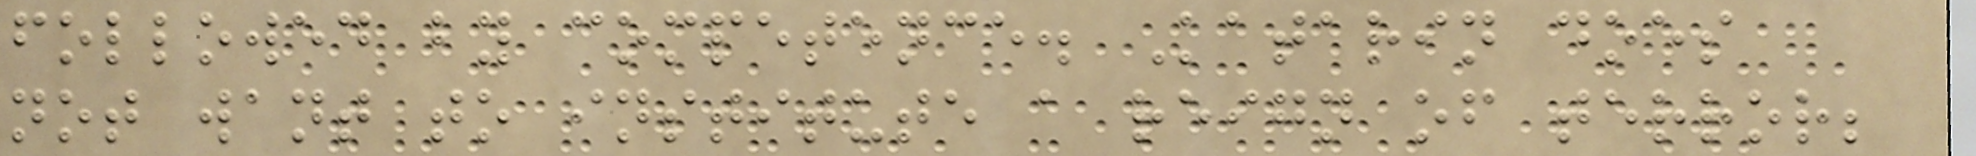followed by competence. Katarin does
not want to institute a reign of terror;
